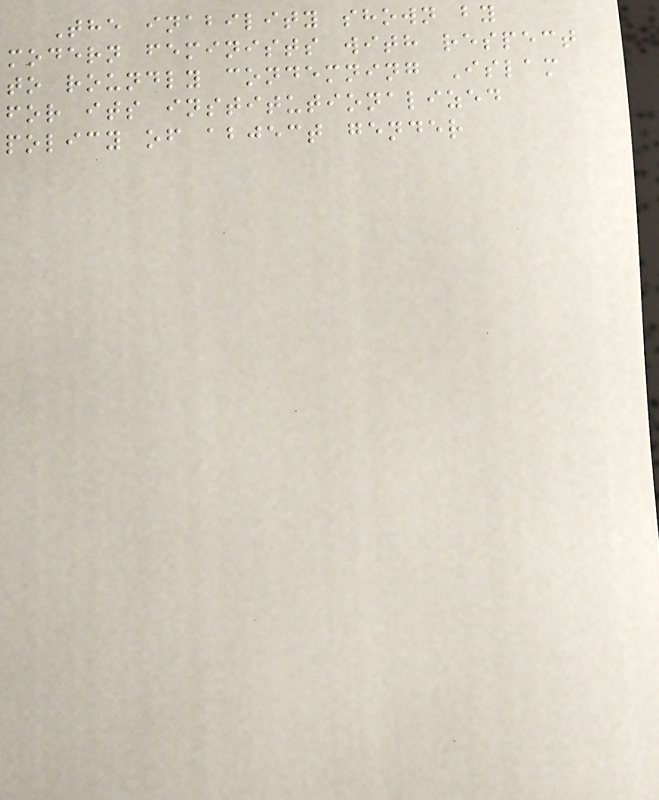The inability shown by
modern feminists with respect
to roundly condemning Islam
for its institutionalized
policy of abject gender
